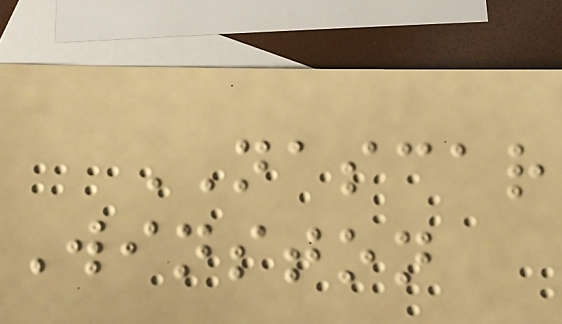NASCAR
Winston
